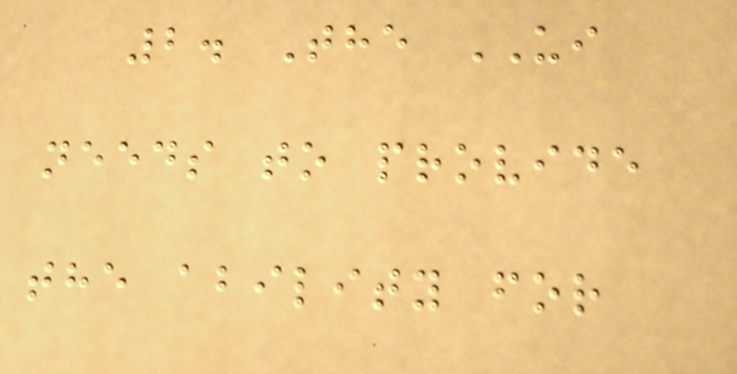2. The UI
needs to provide
the ability for
